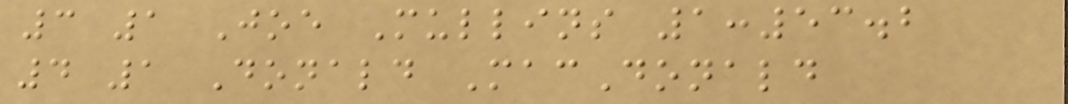3 1 Joe Mullins 1:53.2
4 1 Donald MacDonald
